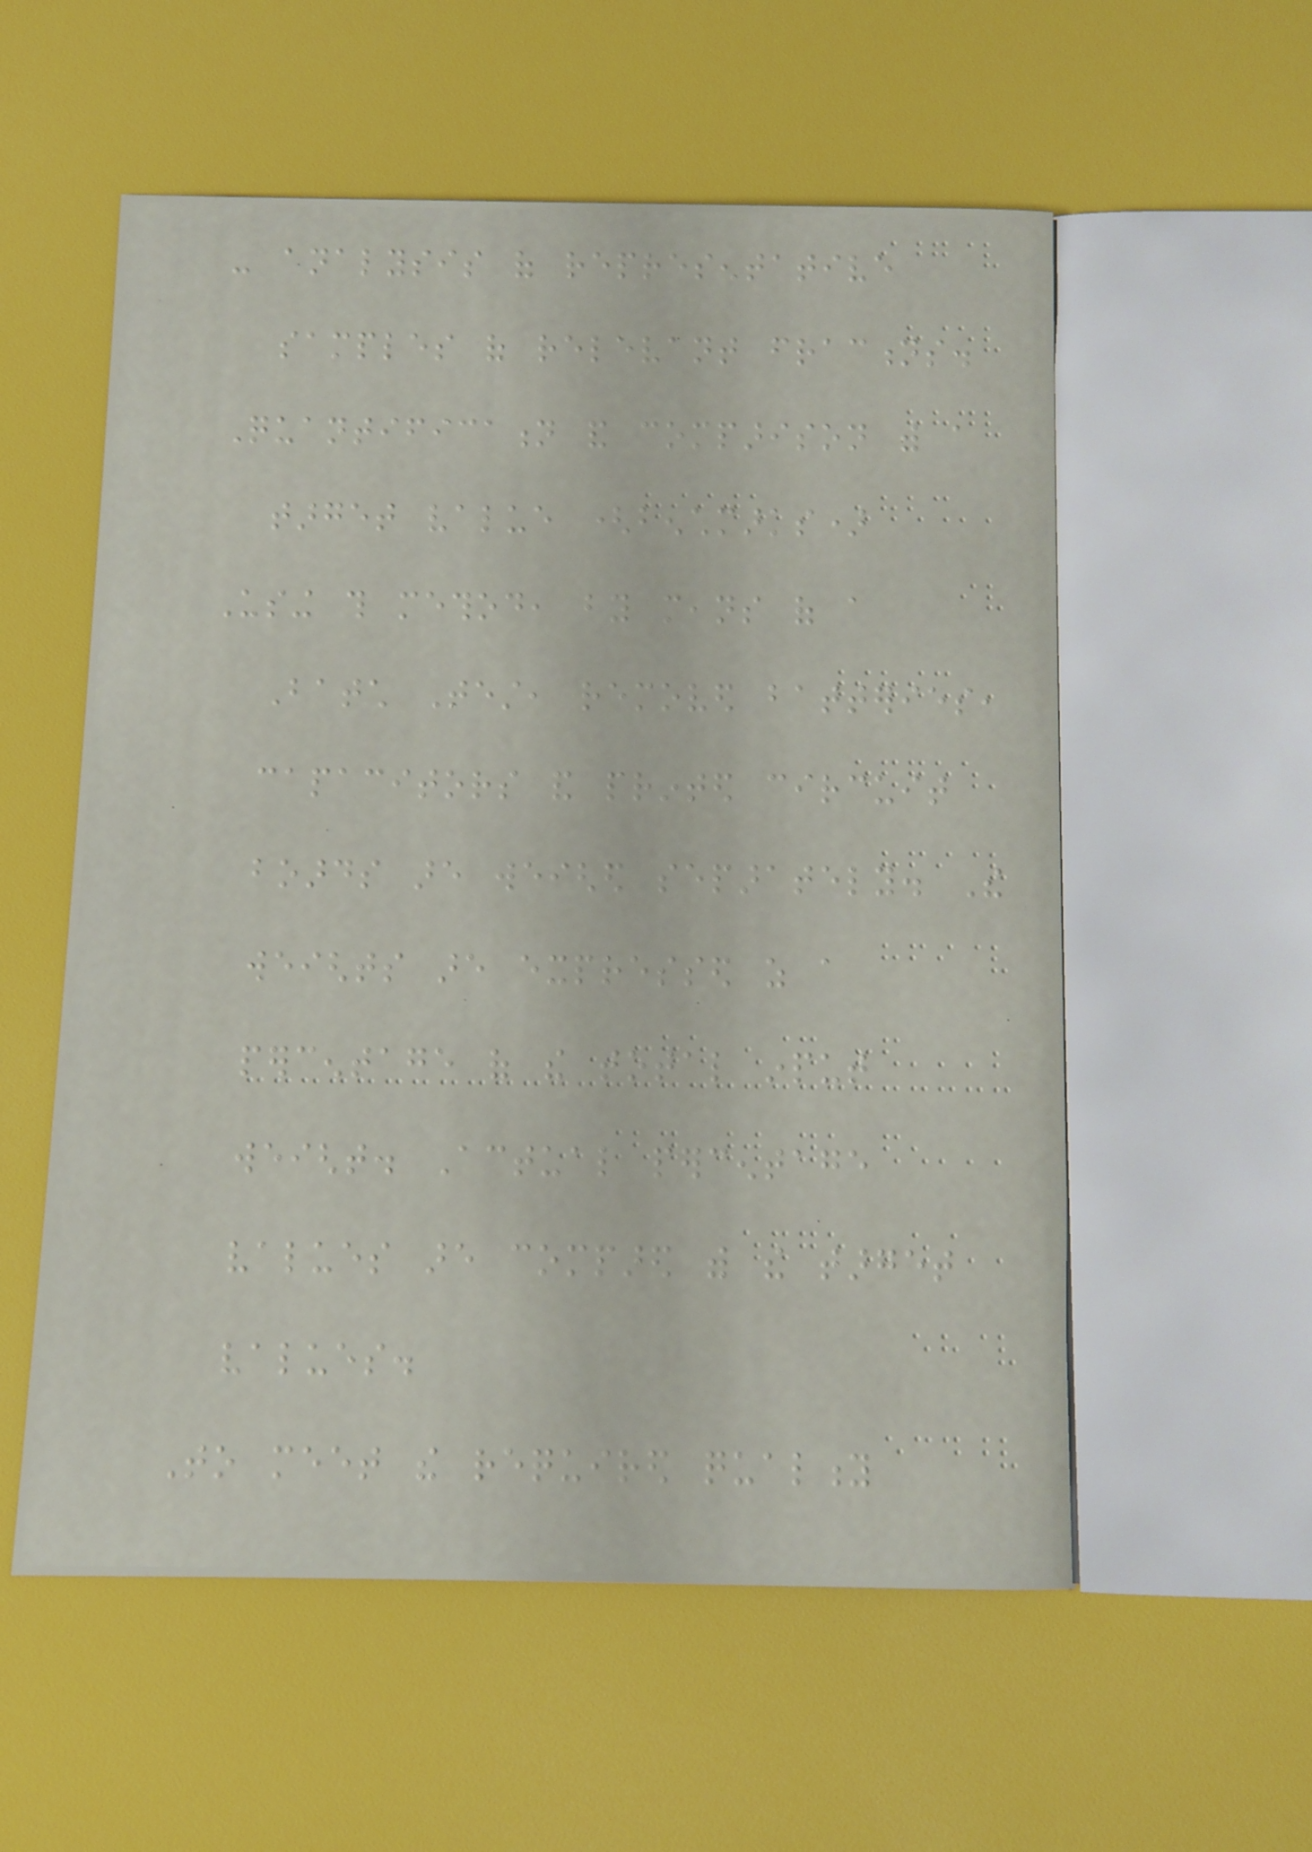- analysis of representative
samples of relevant fractions.
Quantification and comparison with a
target value (benchmarks)
Using this method, by means of a
Batch Test, removed batteries,
capacitors and printed circuit
boards are weighed separately. The
weights are expressed as a
percentage of the total input
weight. Actual percentage
values are compared with the target
values.
To meet the required quality
